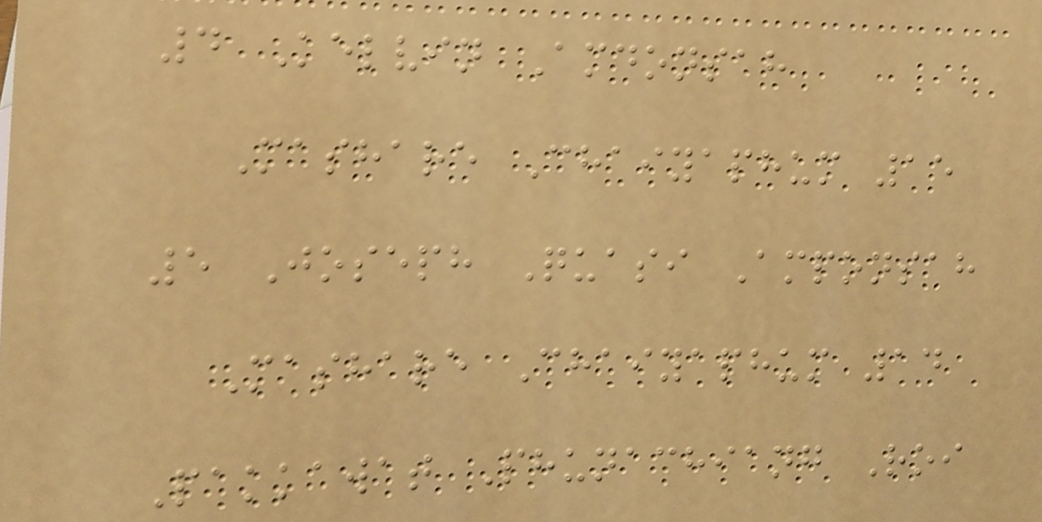4 Kelvin Amdonsah
Mashare Chaiyaphum 15
5 Joseph Quasi Amponsah
Mashare Chaiyaphum 14
Pakkawat Phunachiang Roi
